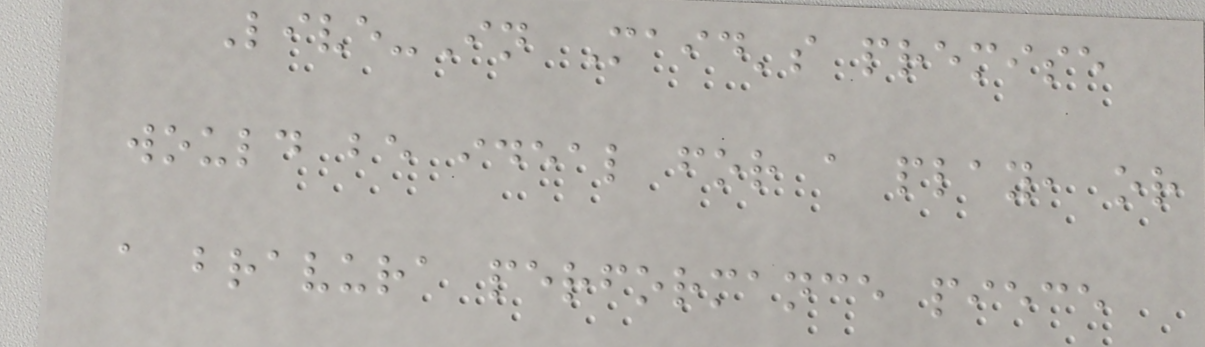Live-In Maid's premise
would be ideal for a play, or
a bravura performance piece
